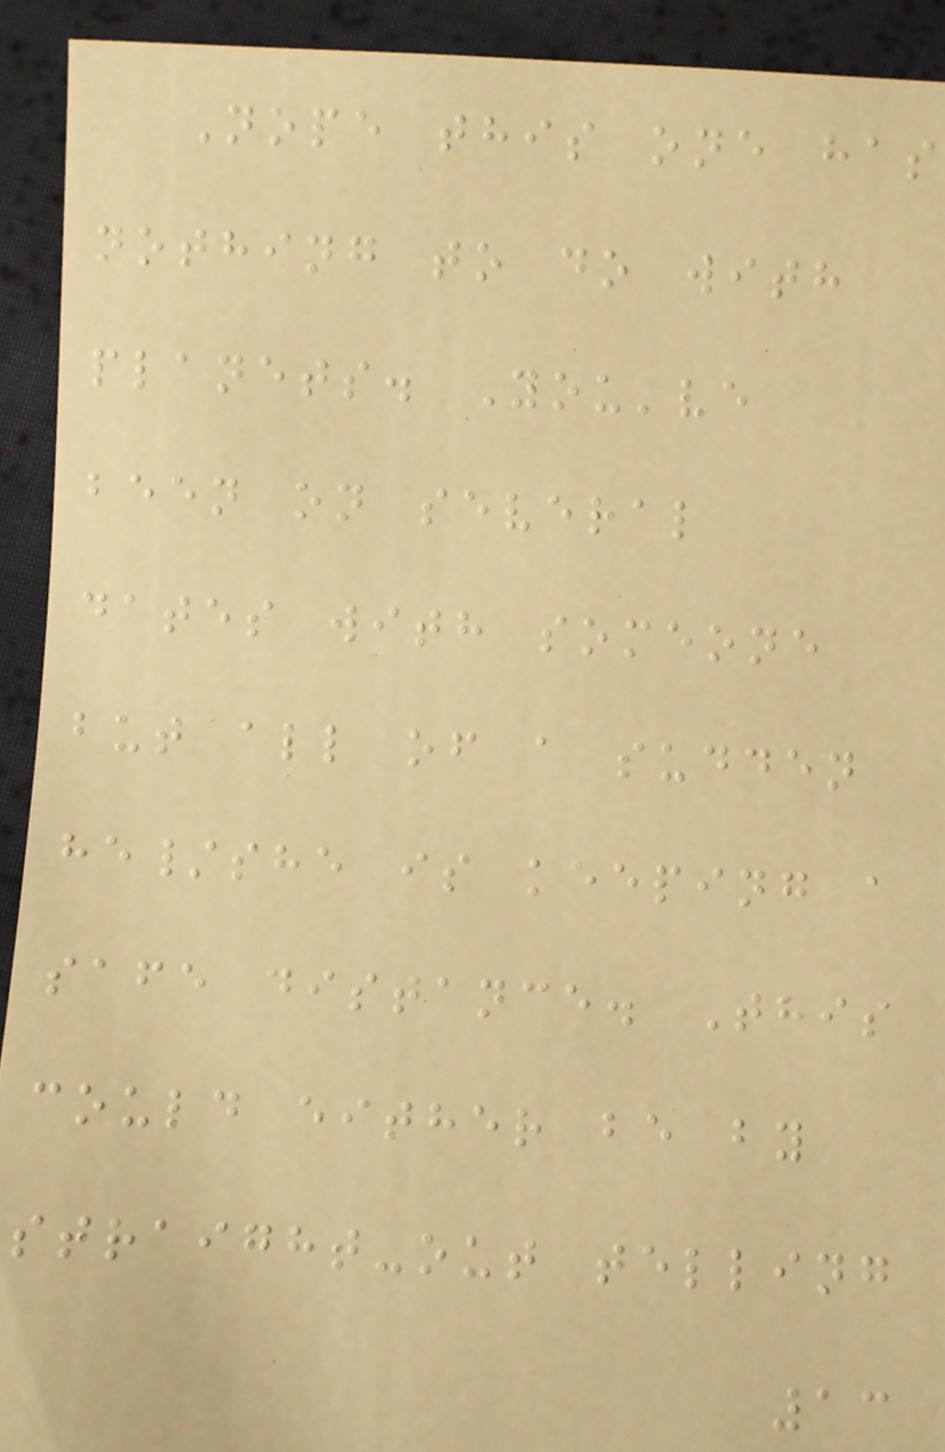Nope this one has
nothing to do with
planets. You've
been on several
dates with someone
but all of a sudden
he/she is keeping a
safe distance. This
could either be by
straight-out telling
13
